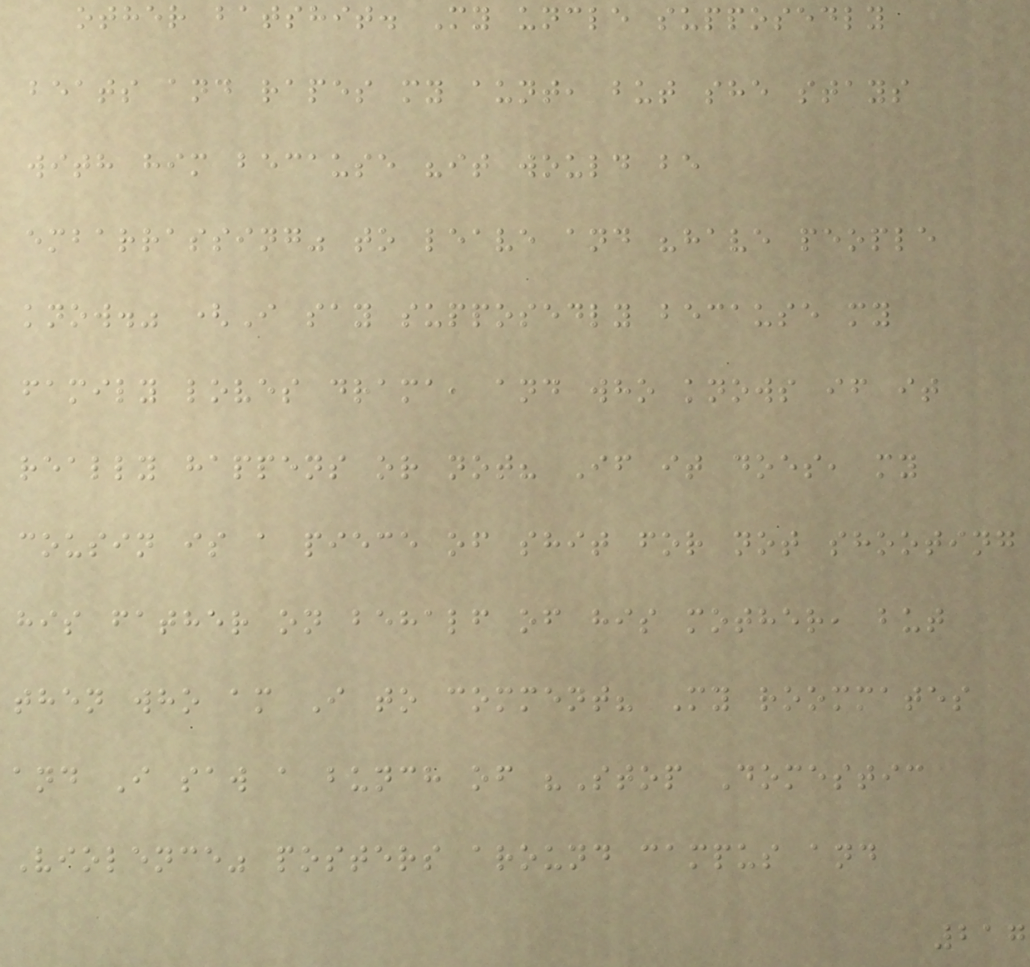other batshit. My uncle supposedly
beats and rapes my aunt, but she stays
with him because "it would be
embarrassing" to leave and "have people
know." (I say supposedly because my
family loves drama, and who knows if it
really happens or not? If it does, my
cousin is a piece of shit for not shooting
his father on behalf of his mother, but
then who am I to comment? My roommates
and I saw a bunch of "Stop Domestic
Violence" posters around campus and
217
